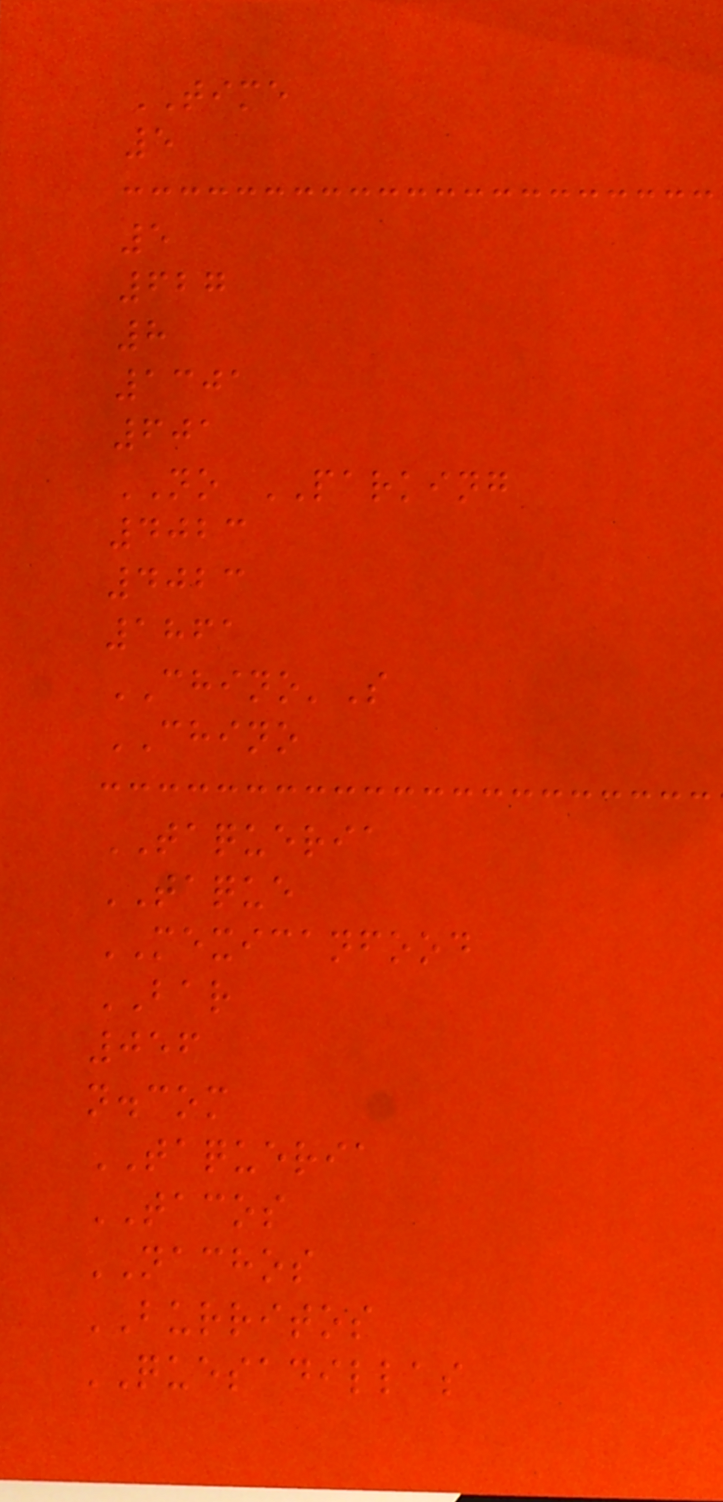TIME
5
5
627
8
1301
601
NO PARKING
4023
4023
1861
CHINO'S
CHINO
TAQUERIA
TAQUE
MEXICANFOOD
BAR
056
n.com
TAQUERIA
TACOS
NACHOS
BURRITOS
QUESADILLAS
